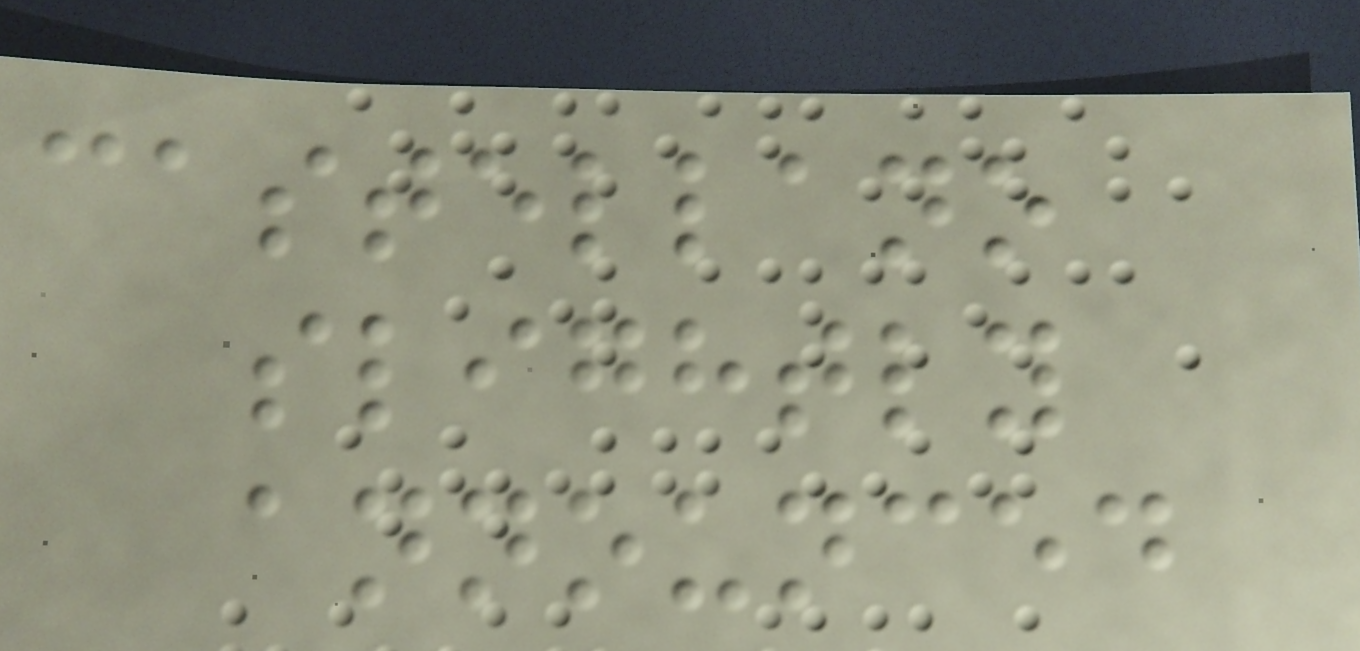castellano
slightly
announced
